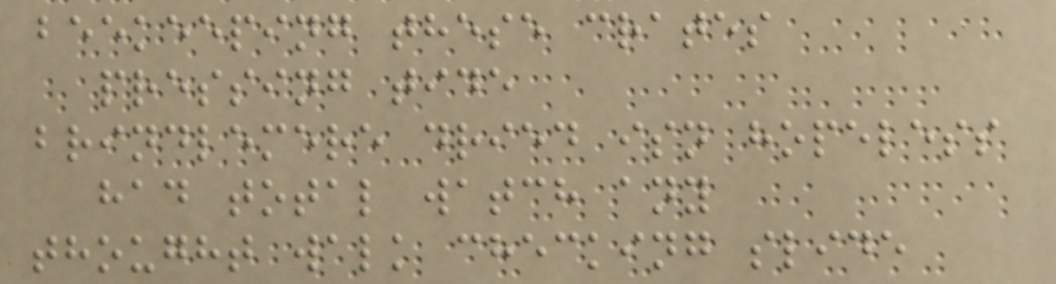beekeeping these crates
pressing tide
brindlemere dried isn hopeless
had total watch any
thought walk checking slide
